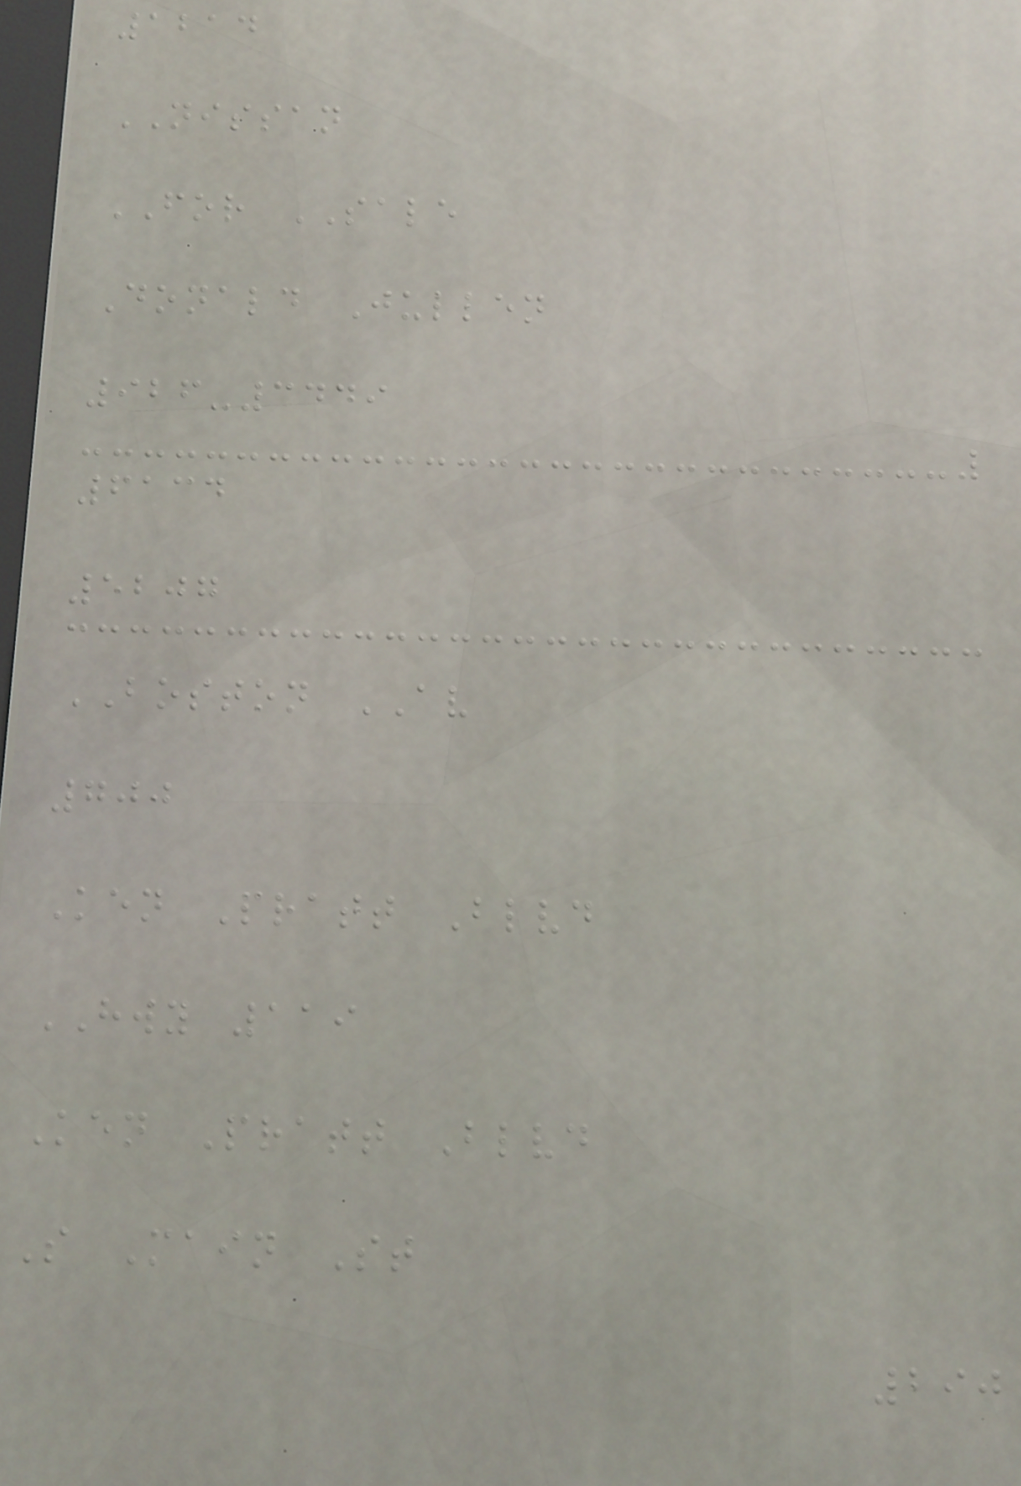1214
NISSAN
FOR SALE
Donald Jullen
926-3449
6134
5207
BOSTON AV
700
Ken Pratt Blvd
HWY 119
Ken Pratt Blvd
S Main St
290
